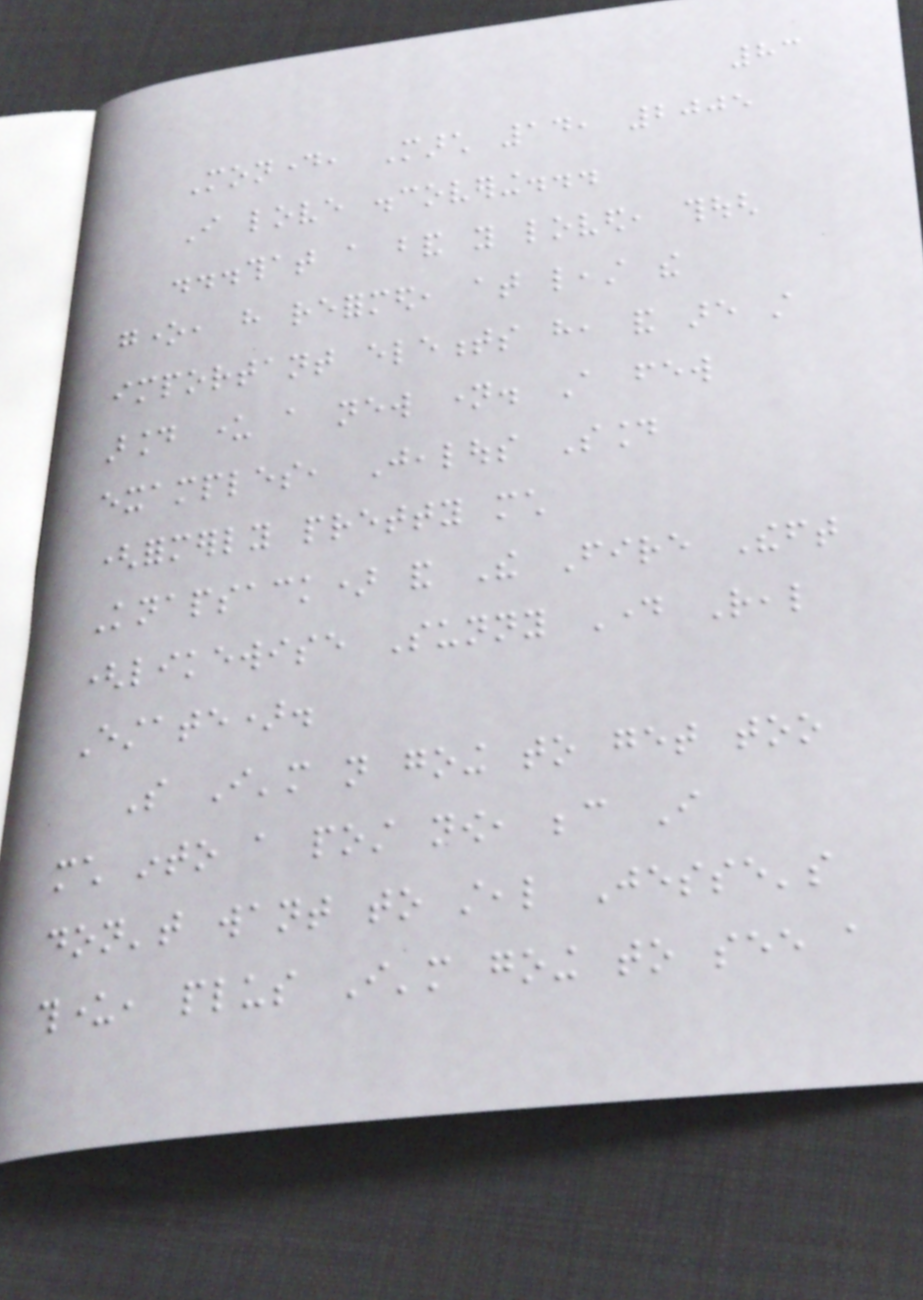83
Monday, March 14, 2005
I love discovering...
...that a band you loved, though
gone, have reformed, at least the
important elements have, and are still
around under a new name. A few
examples, Jealous Sound
(formerly pretty much
Knapsack) and The Fire Theft
(likewise Sunny Day Real
Estate).
So I'm not going to get too
much into a post now, because I
don't want to steal Jesse's
thunder, plus I'm going to see a
